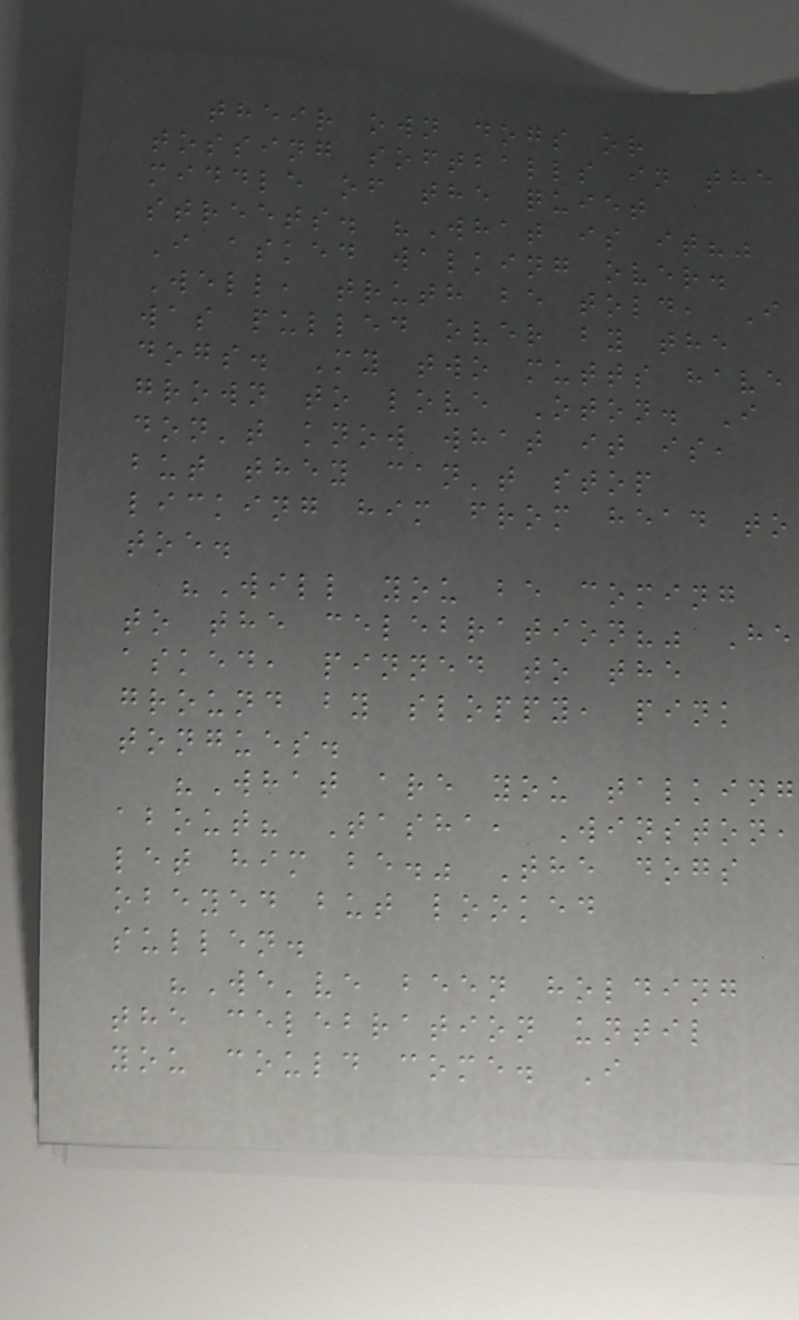their own dogs or
tossing softballs in the
middle of the quiet
streets. "What is it?"
I asked walking over.
Well, truth be told, I
was pulled over by the
dogs. My two mutts have
grown to love Oton. I
don't know what it is,
but they can't stop
licking him from head to
toe.
"Will you be coming
to the celebration?" He
asked, pinned to the
ground by sloppy, pink
tongues.
"What are you talking
about? Tasha, Winston,
let him be." The dogs
obeyed but looked
sullen.
"We've been holding
the celebration until
you could come. I
